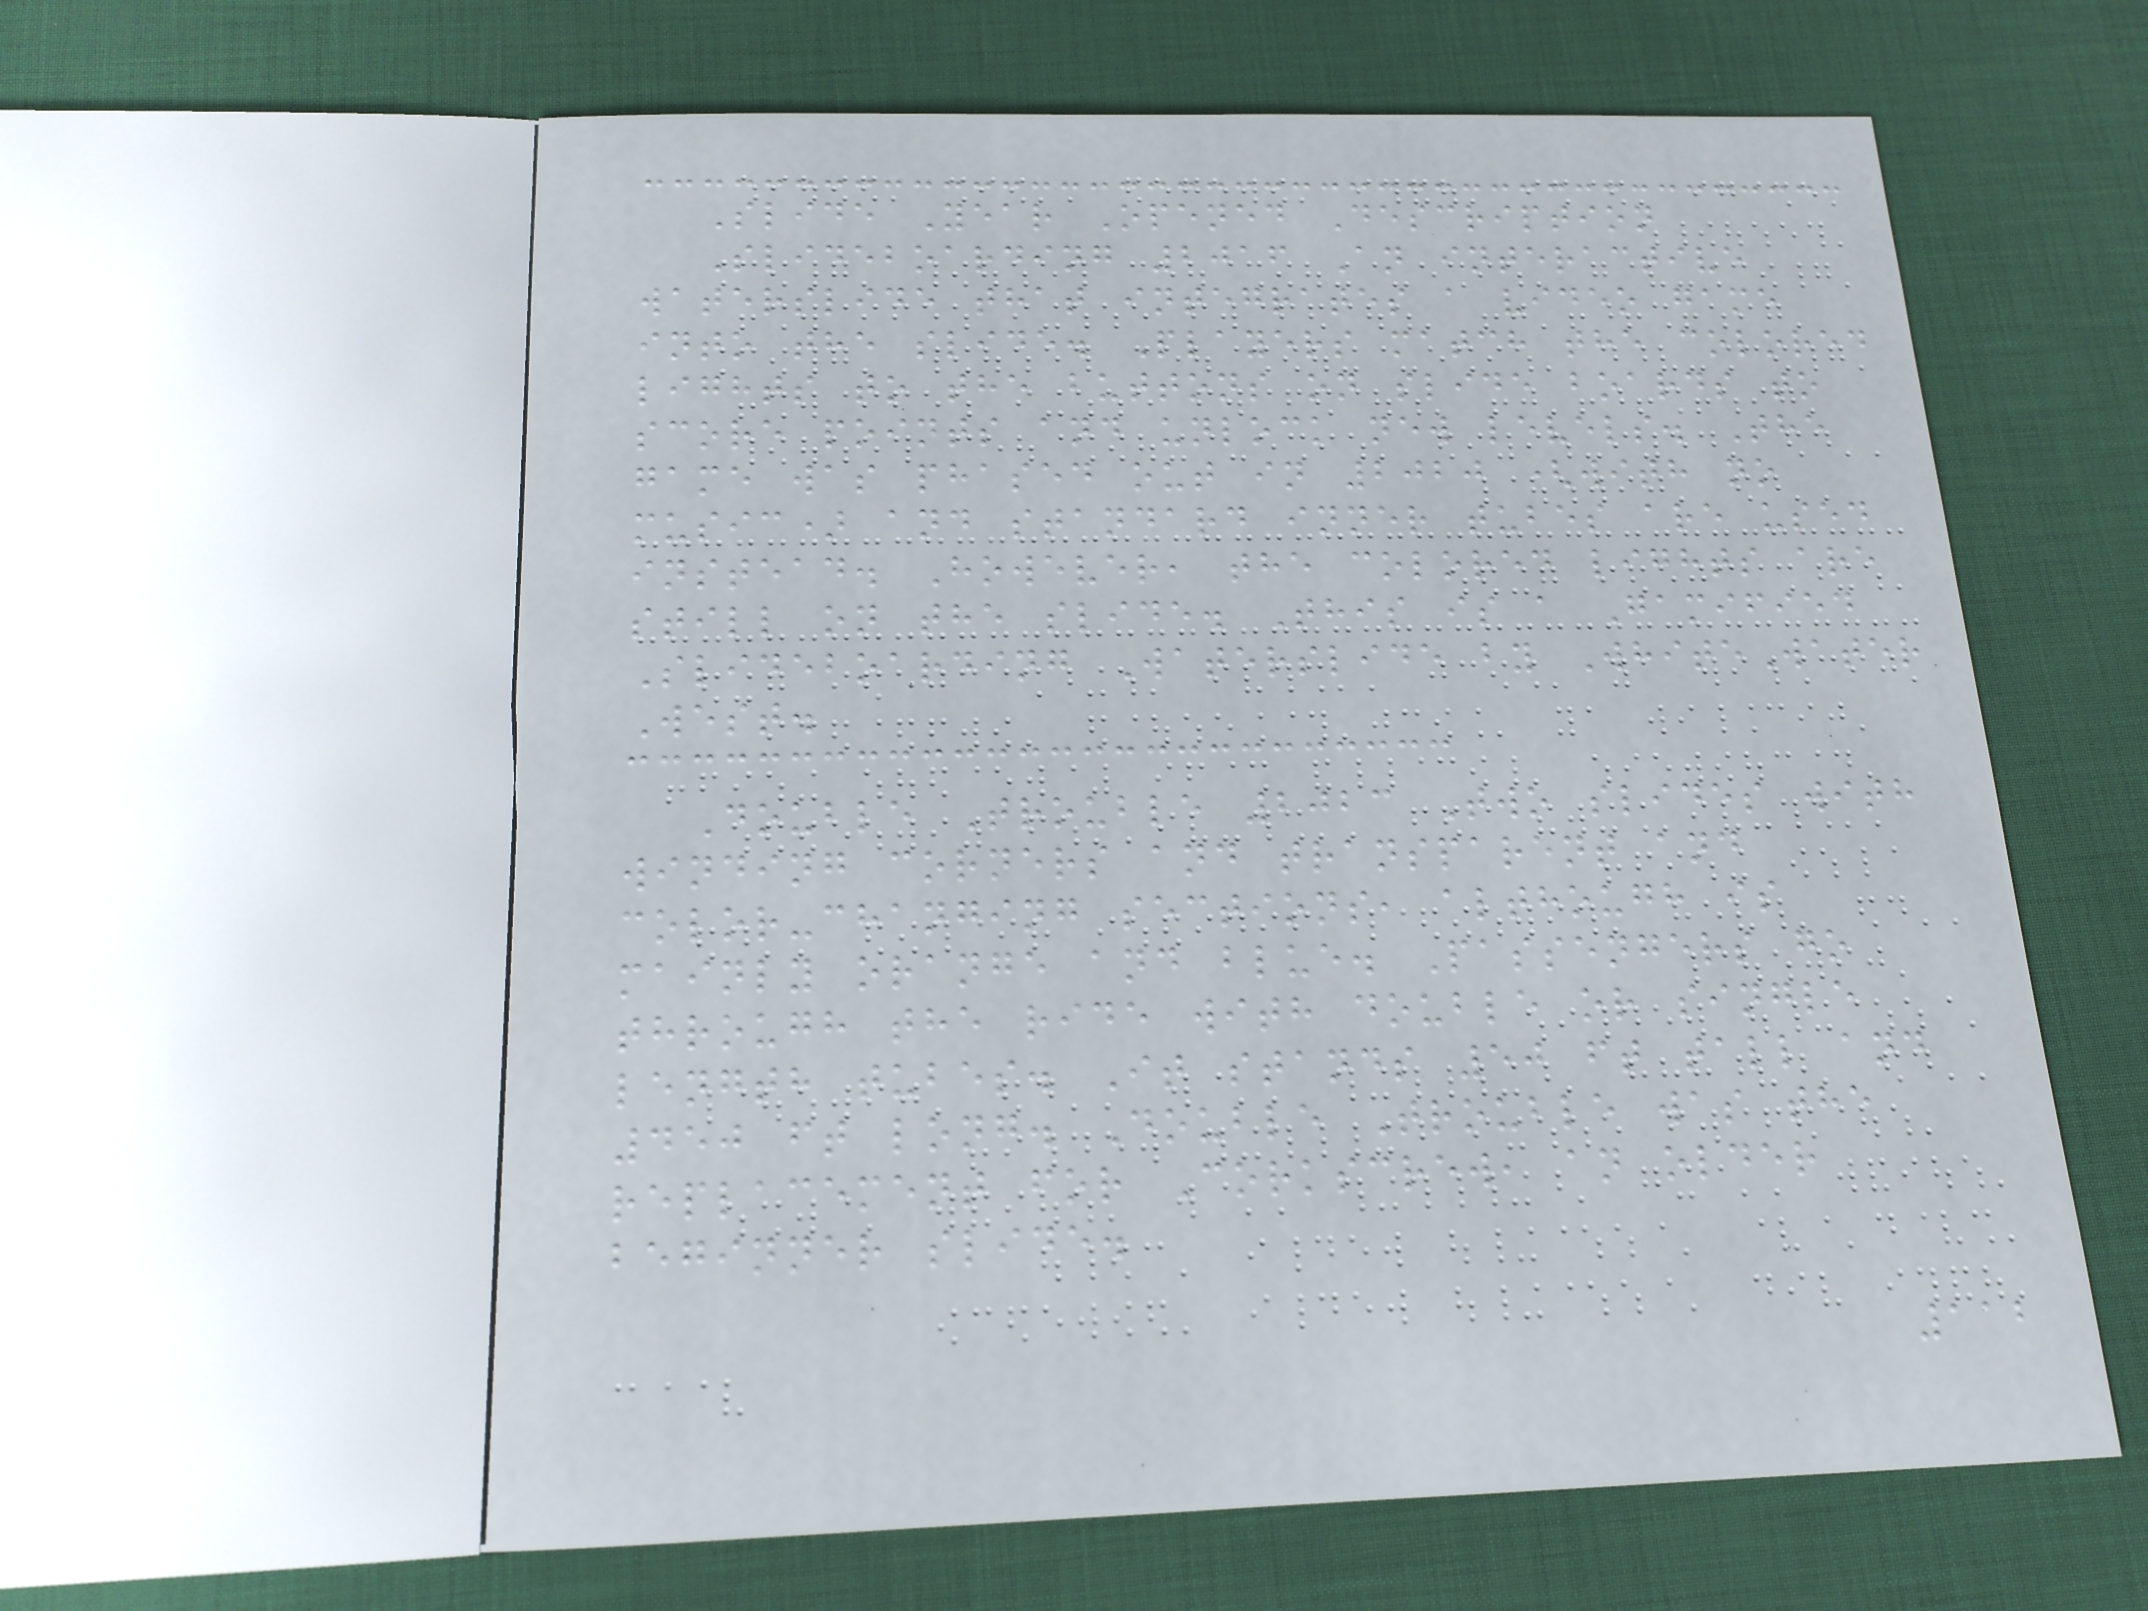Slide Year Opened Description
Slideboarding 2016 An interactive
waterslide that integrates a video game
into the slide. Players match the colored
lights to the buttons on slide boards to
score points and unlock new levels. The
game was phased out in 2020 (with no
music) and standard inner tubes are used
instead. However, the colored lights are
still on the slide. This is a Gamified
Slideboarding Waterslide by WhiteWater
West.
Double Trouble 2023 Two slides with
winding corners and transparent and
color-changing sections, although is
mainly orange and blue. Passengers go
through the ride with double or single
length tubes. It stands 50 ft tall and
450 ft long. Double Trouble was the
replacement for Corkscrew, an older
beginner slide.
112
